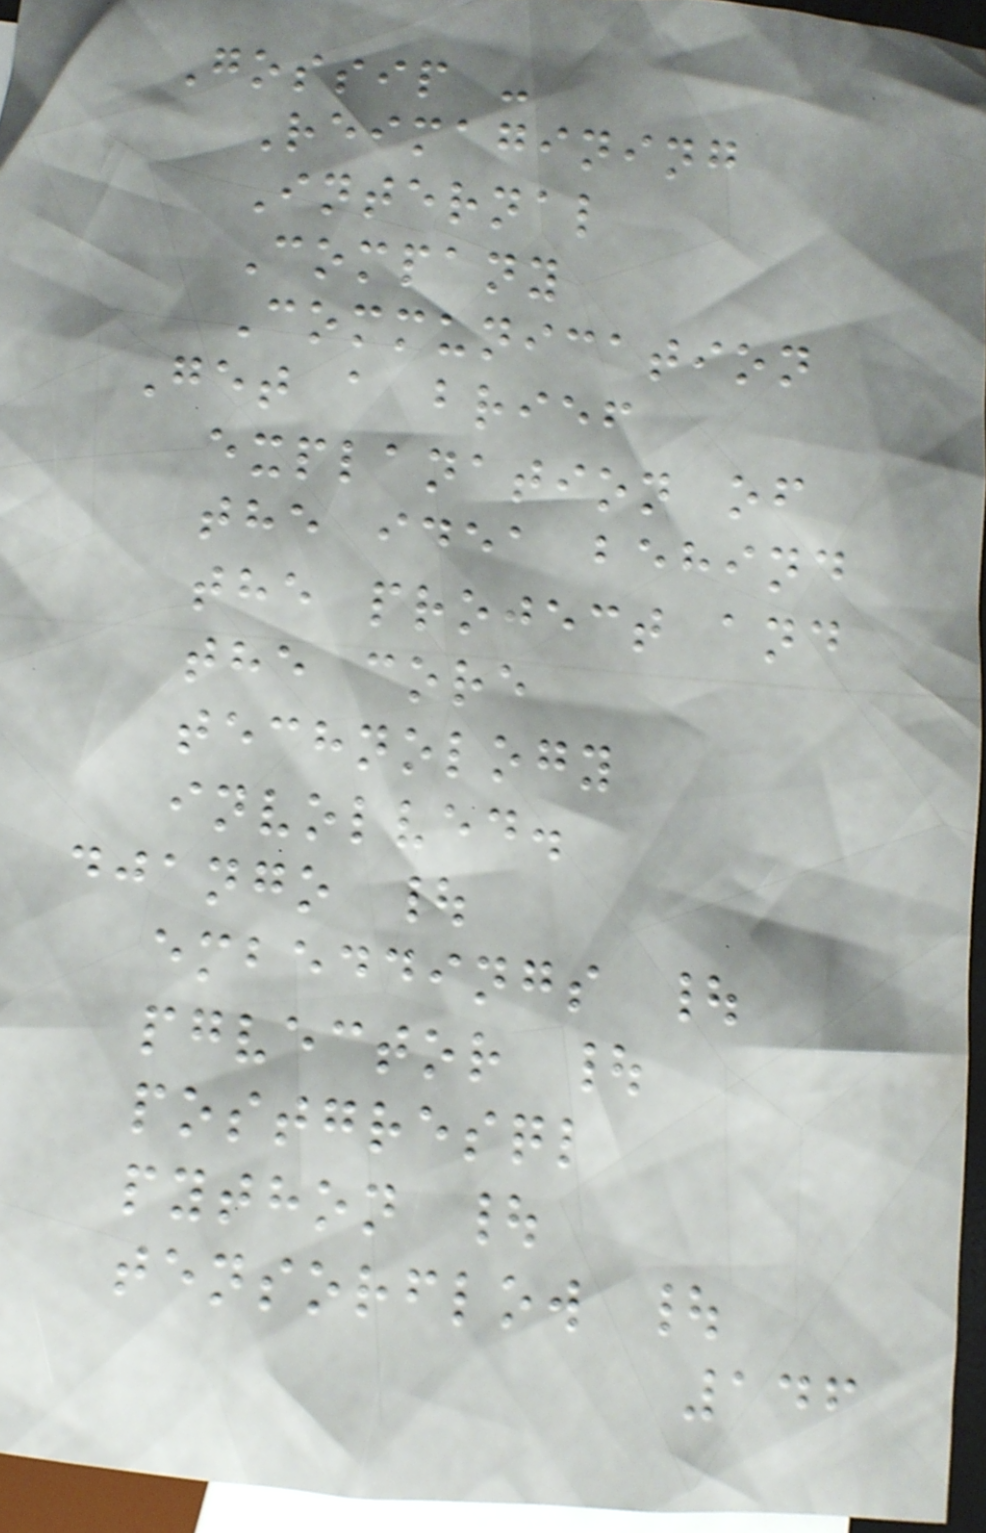Gossip -
Reimagining
Internal
Company
Communication
Get a brief
explanation of
the idea behind
the project and
the core
technology
involved.
django |
embeddings |
pgvector |
postgresql
python |
tensorflow |
146
